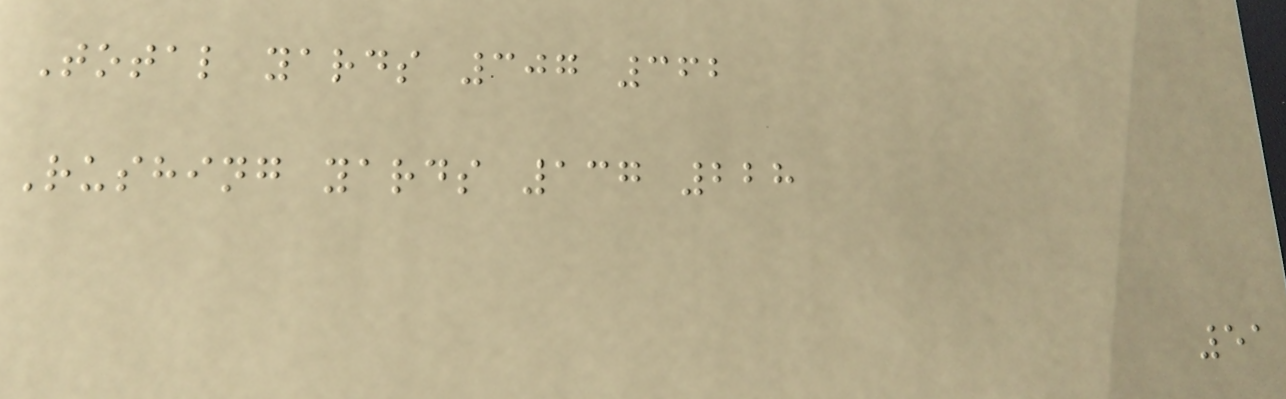Total yards 307 362
Rushing yards 137 228
51
